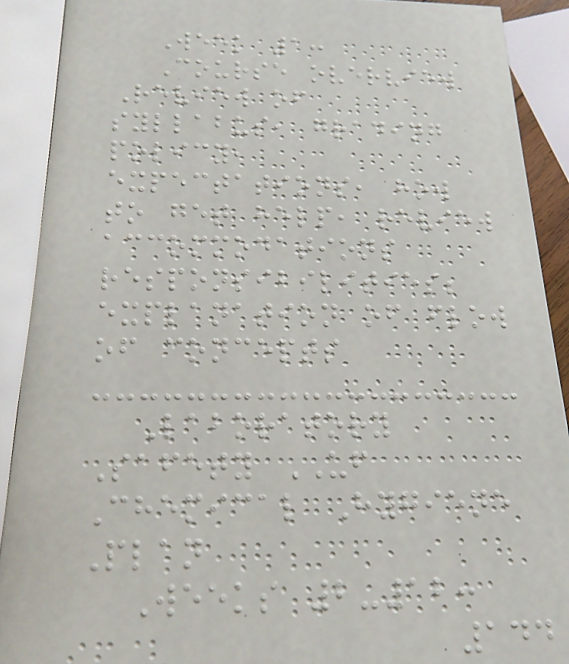Week 1:
Course overview
Review of
syllabus, grading
policy,
expectations, how
to get help, review
accommodations
responsibilities;
explanation of flow
of concepts
Laboratory
Safety UF
Chemical Hygiene
Plan
Weeks 2-12:
144
